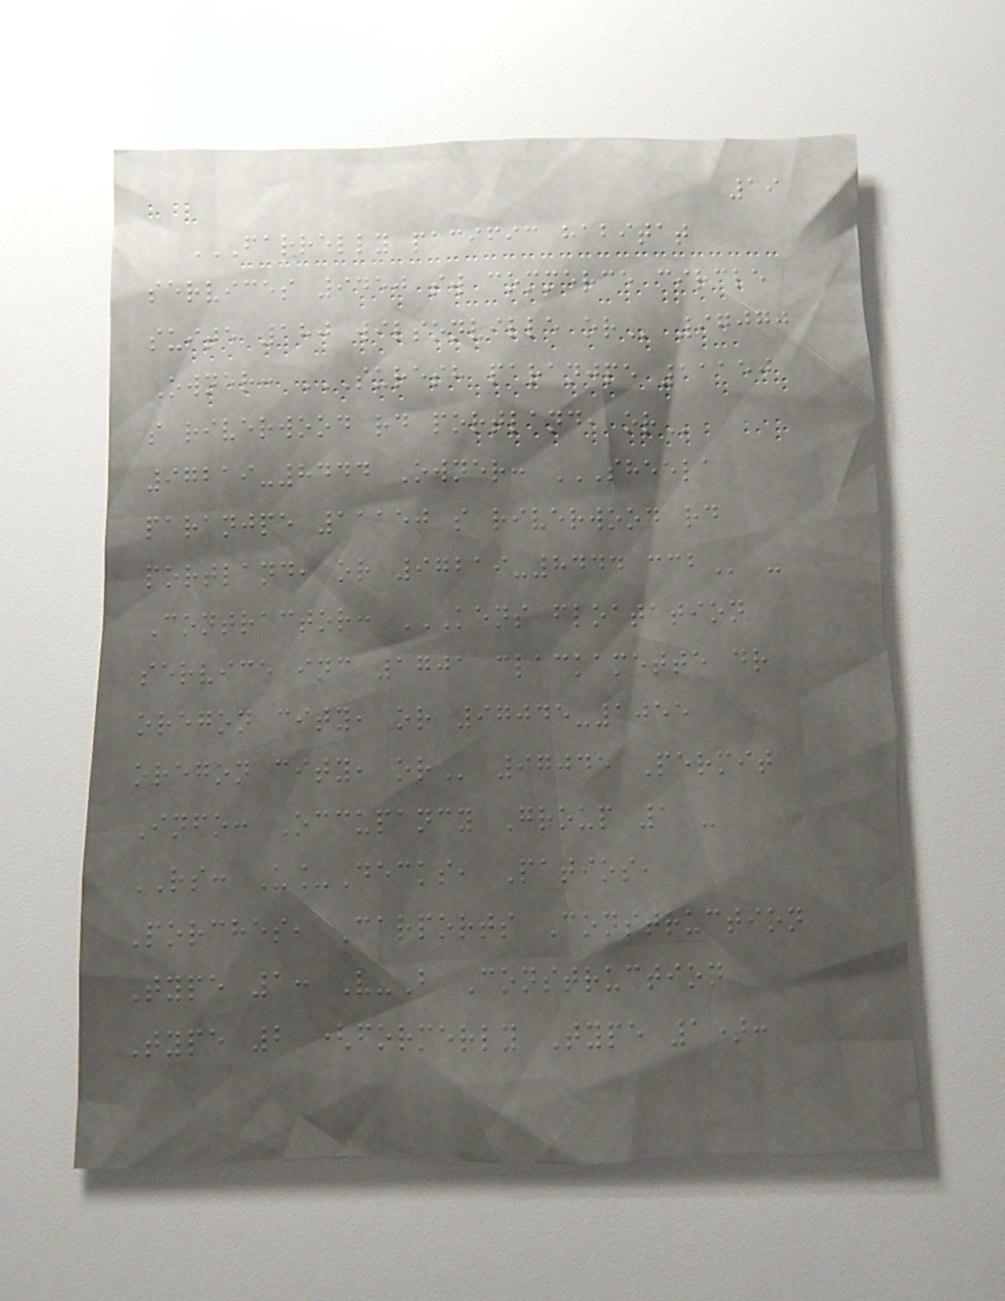19
FARRELLY PACIFIC HABITAT
SERVICES 9450 SW COMMERCE CIRCLE
SUITE 180 WILSONVILLE OR 97070
Owner: SURESH PARANJPE 11150
S RIVERWOOD RD PORTLAND, OR
97219-8444 Owner: SHEELA
PARANJPE 11150 S RIVERWOOD RD
PORTLAND, OR 97219-8444 CCB -
Contractor: KENS FLOATATION
SERVICE INC 1701 CLACKAMETTE DR
OREGON CITY, OR 97045-1055
OREGON CITY, OR 97045 Permit
Info: Occupancy Group 1 -
RS: U_Decks, Patios,
Porches, Carports Construction
Type 1: V-B Construction
Type 2 (formerly Type 1):
